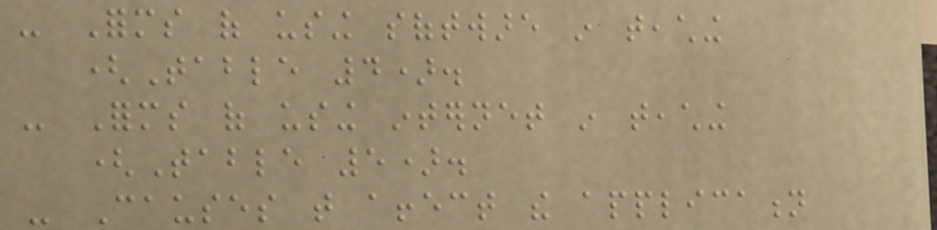- Forms of using software in teaching
(Table 4).
- Forms of using internet in teaching
(Table 5).
- Causes that affect the application
